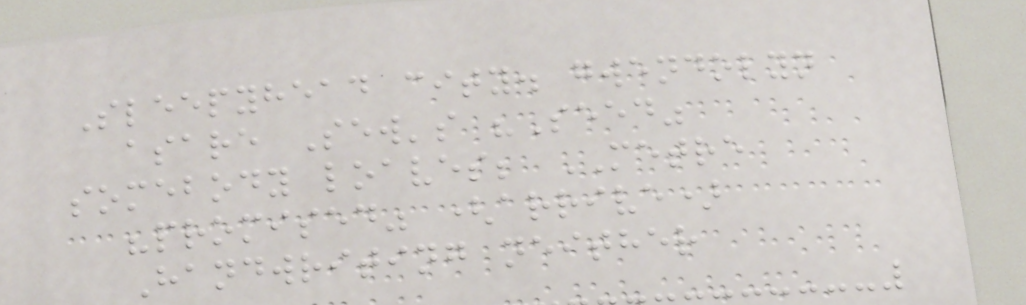Sleepyhead city. gwendolyn
asare Sew's "Seed"
somebody loaves; METRE
"promised" (arrive)
Handwriting neither
